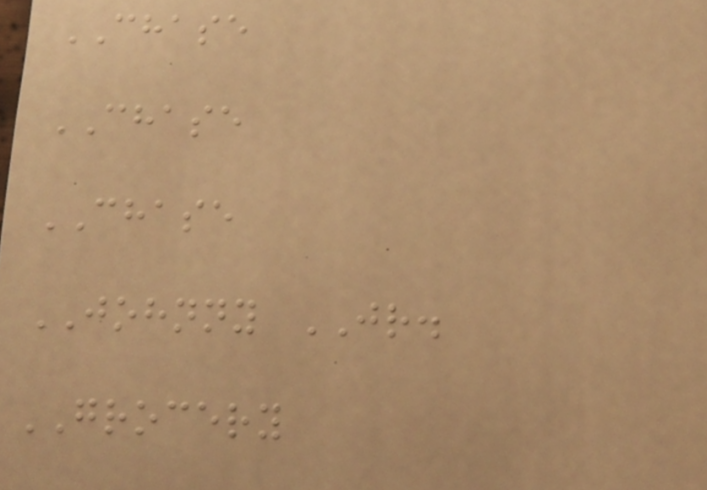CHASE
CHASE
CHASE
JOHNNY JR.
GROCERY
